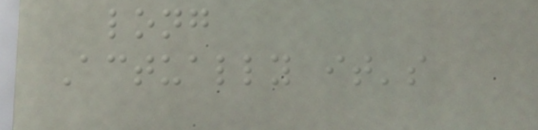long
Actually it's
